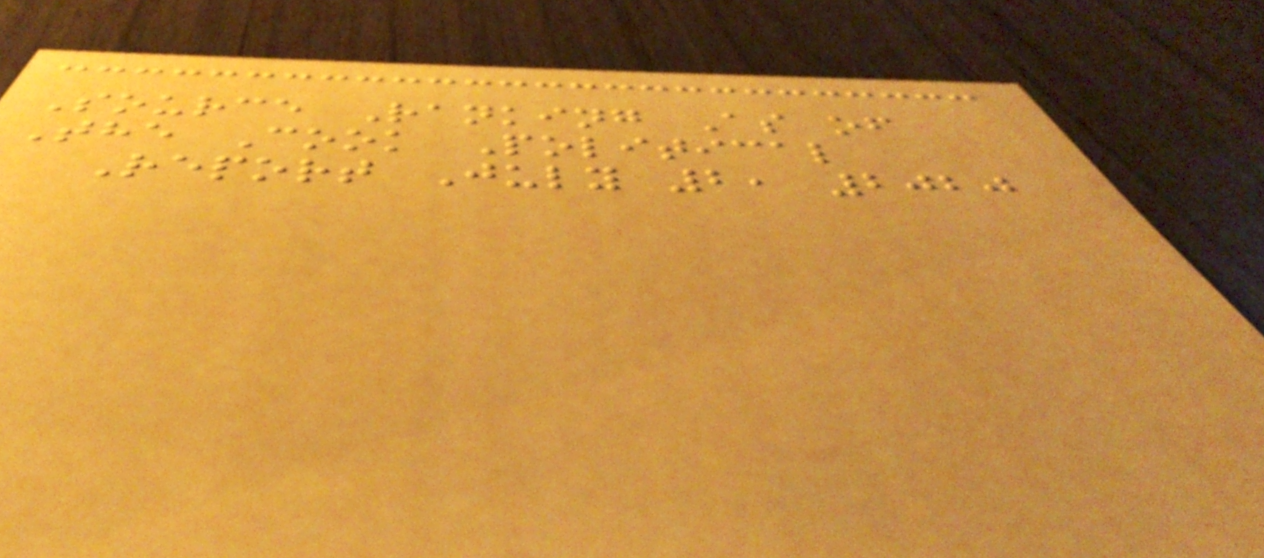Source Ranking As of
The Cook Political
Report July 2, 2020
